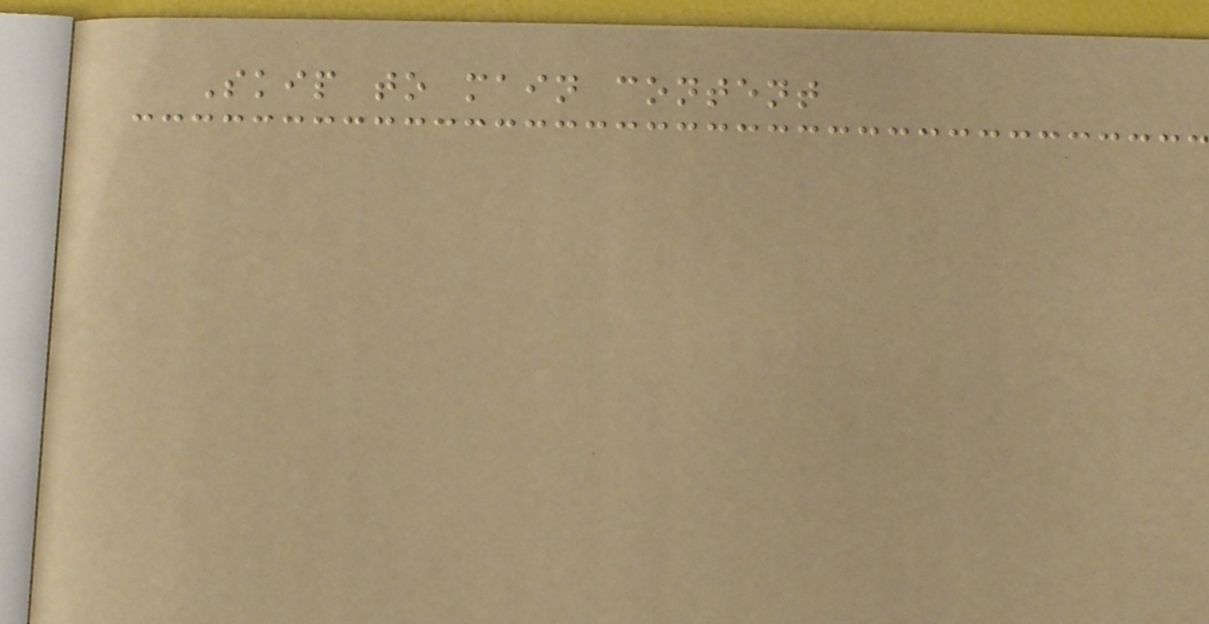Skip to main content
